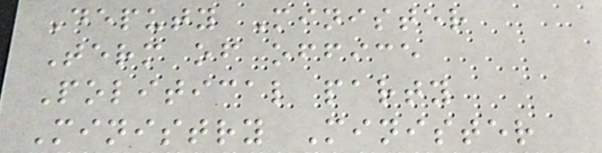Deputy Minister
Term of office
Political party
Ministry Minister
